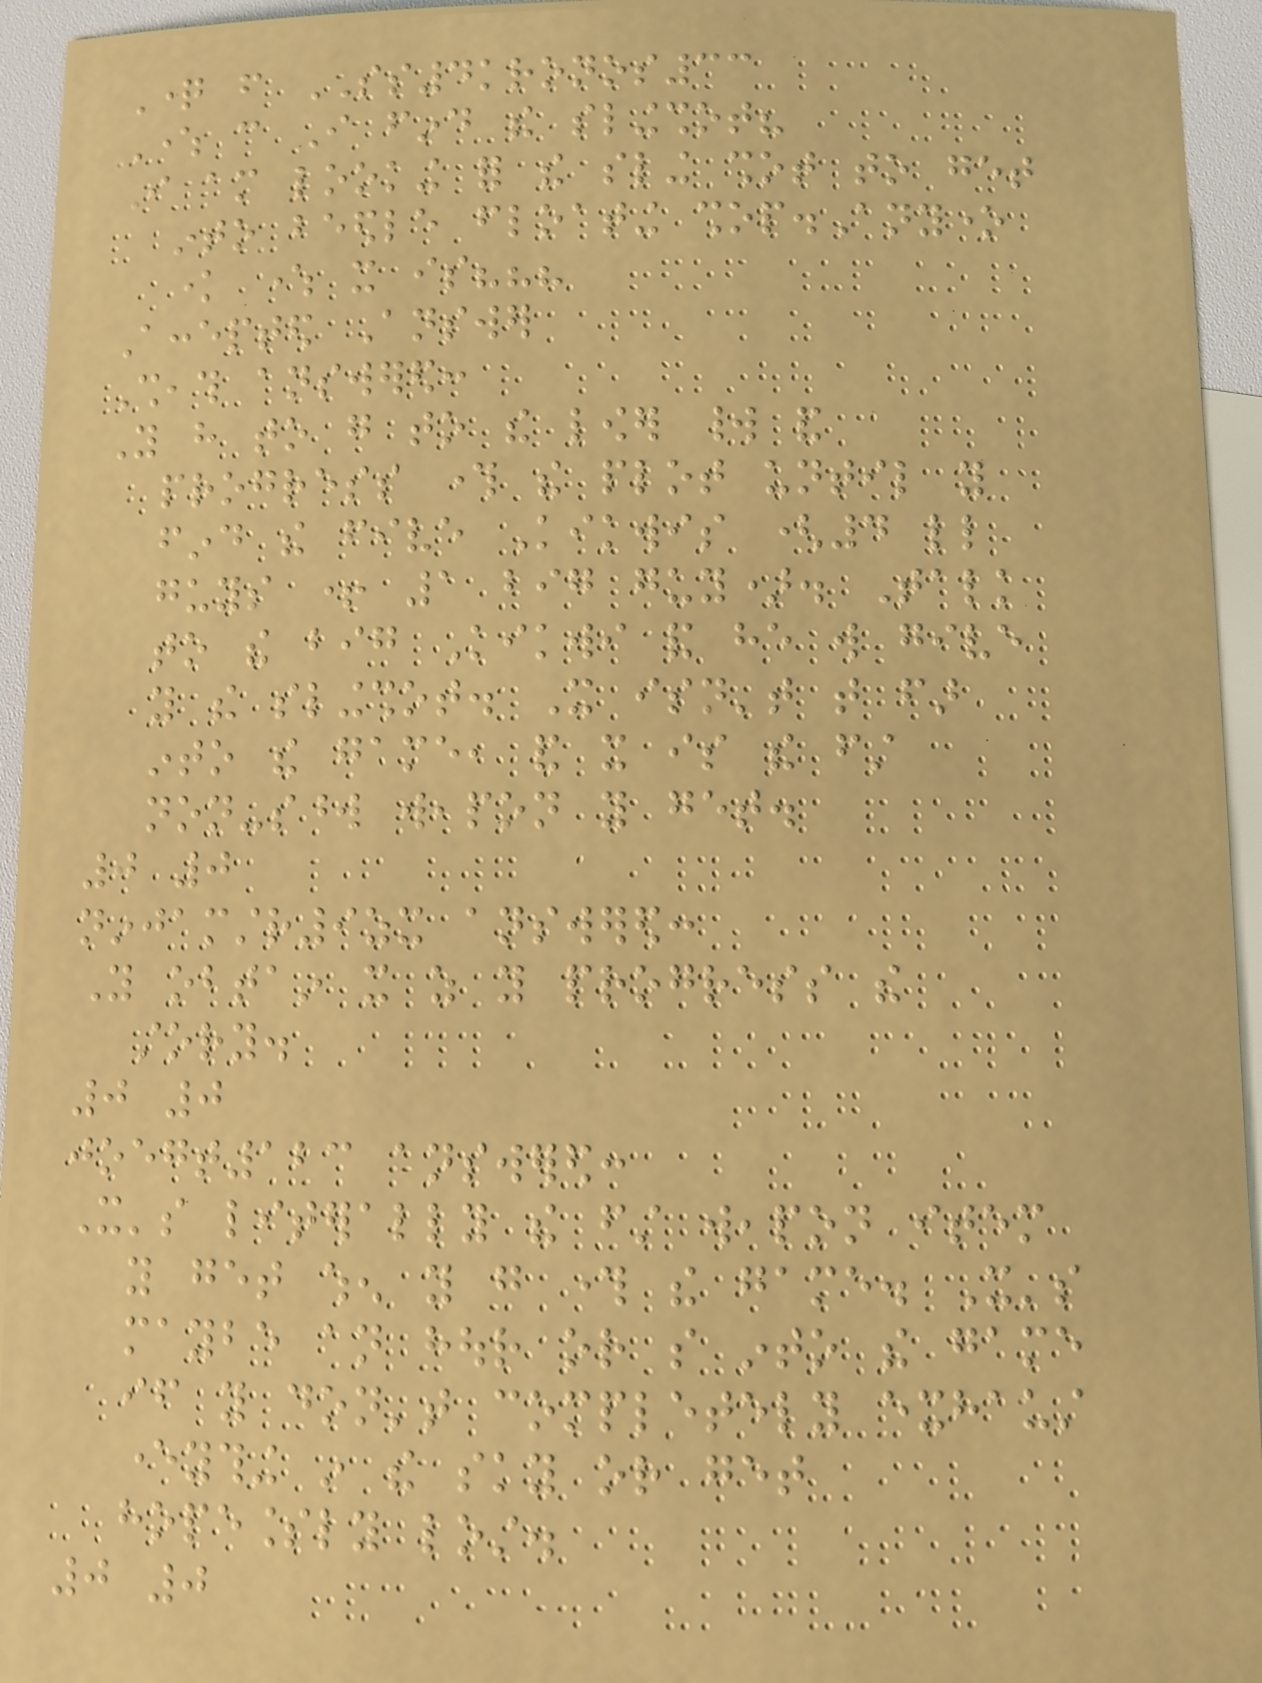Question from SS4kronos33
Where can I find the slingshot?
I am looking for the sling shot to get
into beedle floating shop.Anyone
know where it is???
Accepted Answer
Sheath answered:
You have to go to the lower world and
progress through the plot until you
find the five Kikwis (4 little
guys + 1 big guy). Talk
to the big Kikwi and he will give
you the slingshot. It isn't that far
into the game, and it is the first
non-sword weapon you get.
0 0
ninjamstr9zx answered:
You obtain it as you progress the
story.
0 0
joegt123 answered:
It's literally the first weapon item
you get when you go through the game. It's
maybe an hour or so into the game
if you don't completely exhaust
everything in the sky or get
hopelessly lost.
0 0
